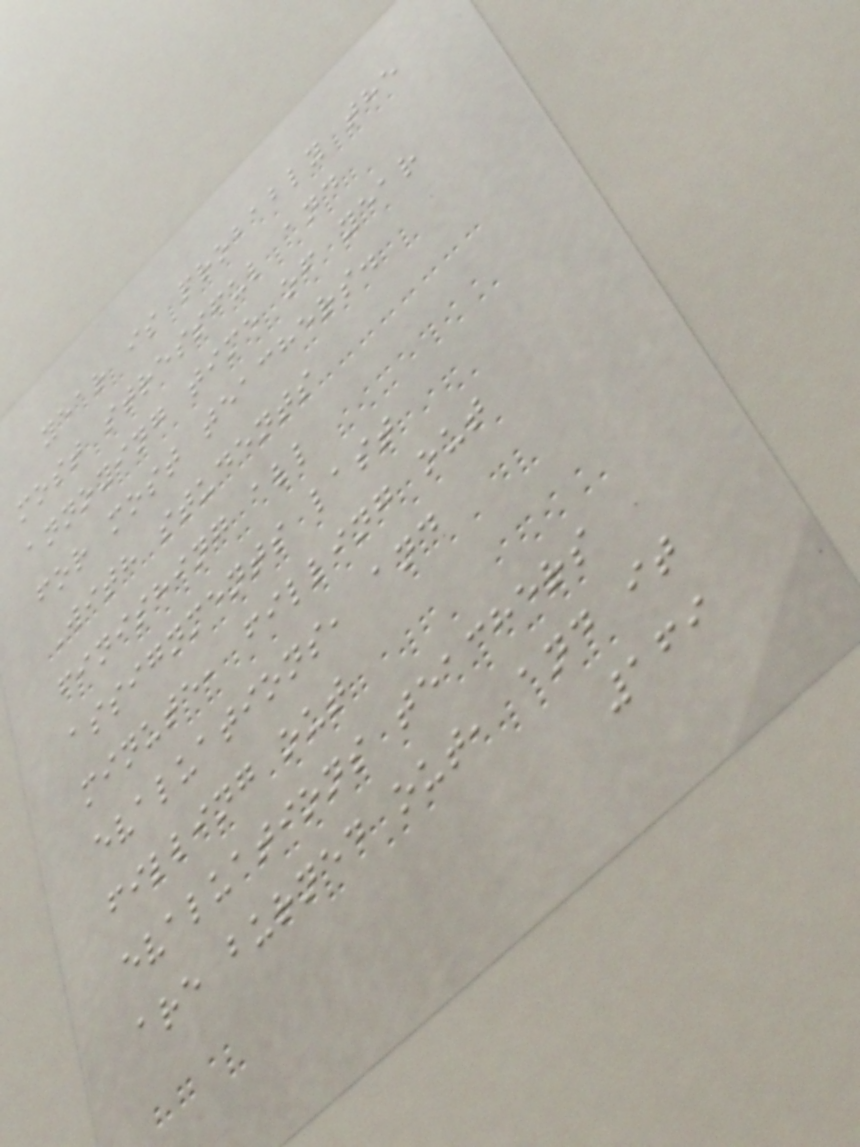year is probably the
most stressful and
annoying time of year
for most teachers.
With students
finishing all
assignments last
minute, filling out
evaluations, and
filling out
evaluations teachers
are burned out, and it
169
